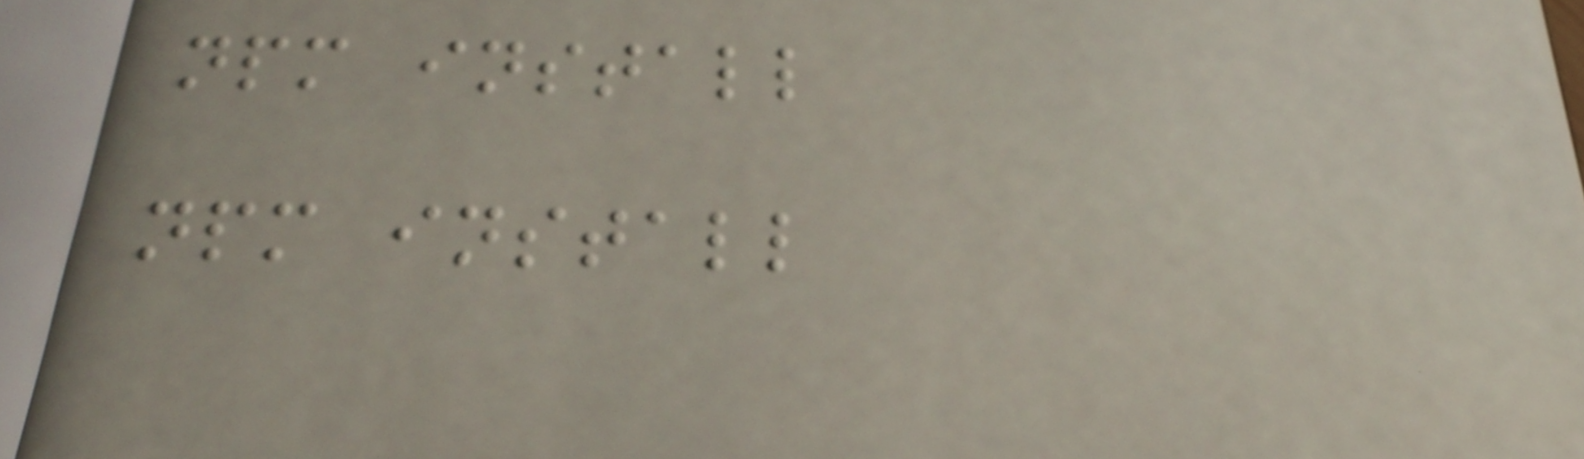npm install
npm install
